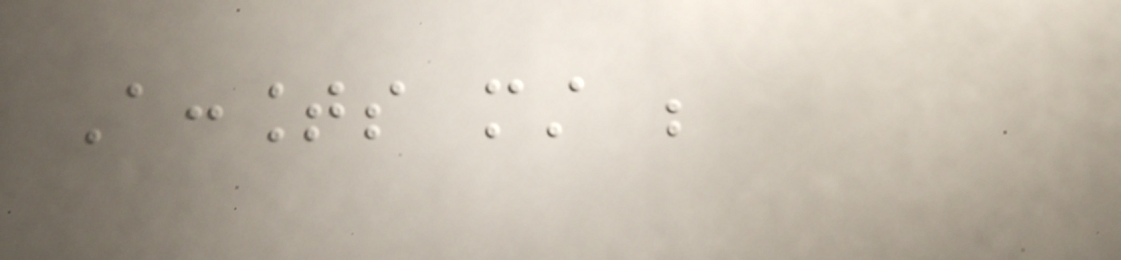Accounts must be
